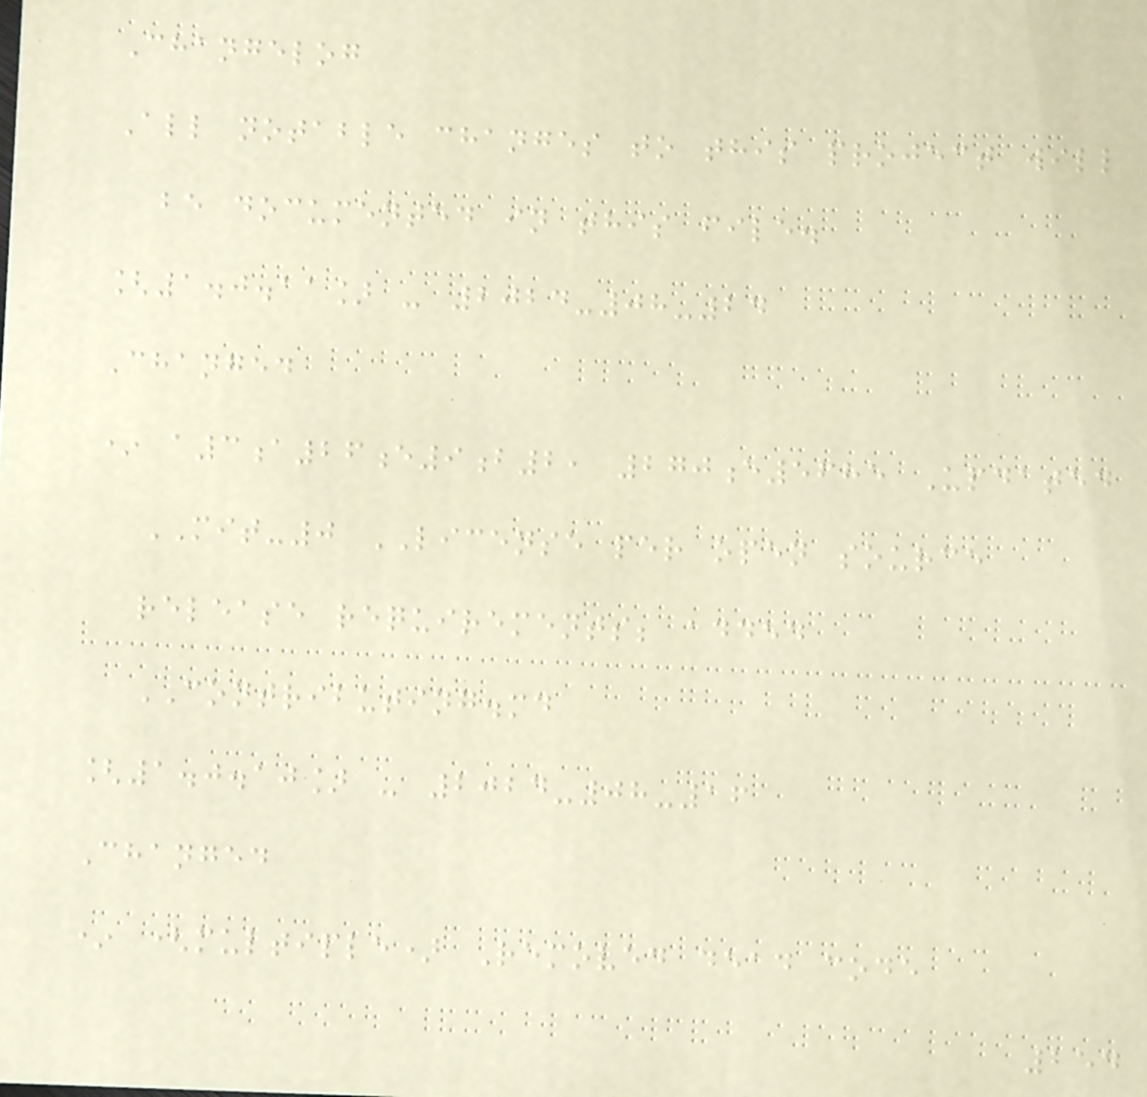Changelog
All notable changes to this project will
be documented in this file.
[1.0.11] - 2024-08-24
Changed
* a3a26e9b2, 270e5685 Updated
MIT-0 LICENSE per open source
release requirements; added
CONTRIBUTING.md
[1.0.10] - 2024-08-16
Changed
* (multiple) Removed dead code
254
